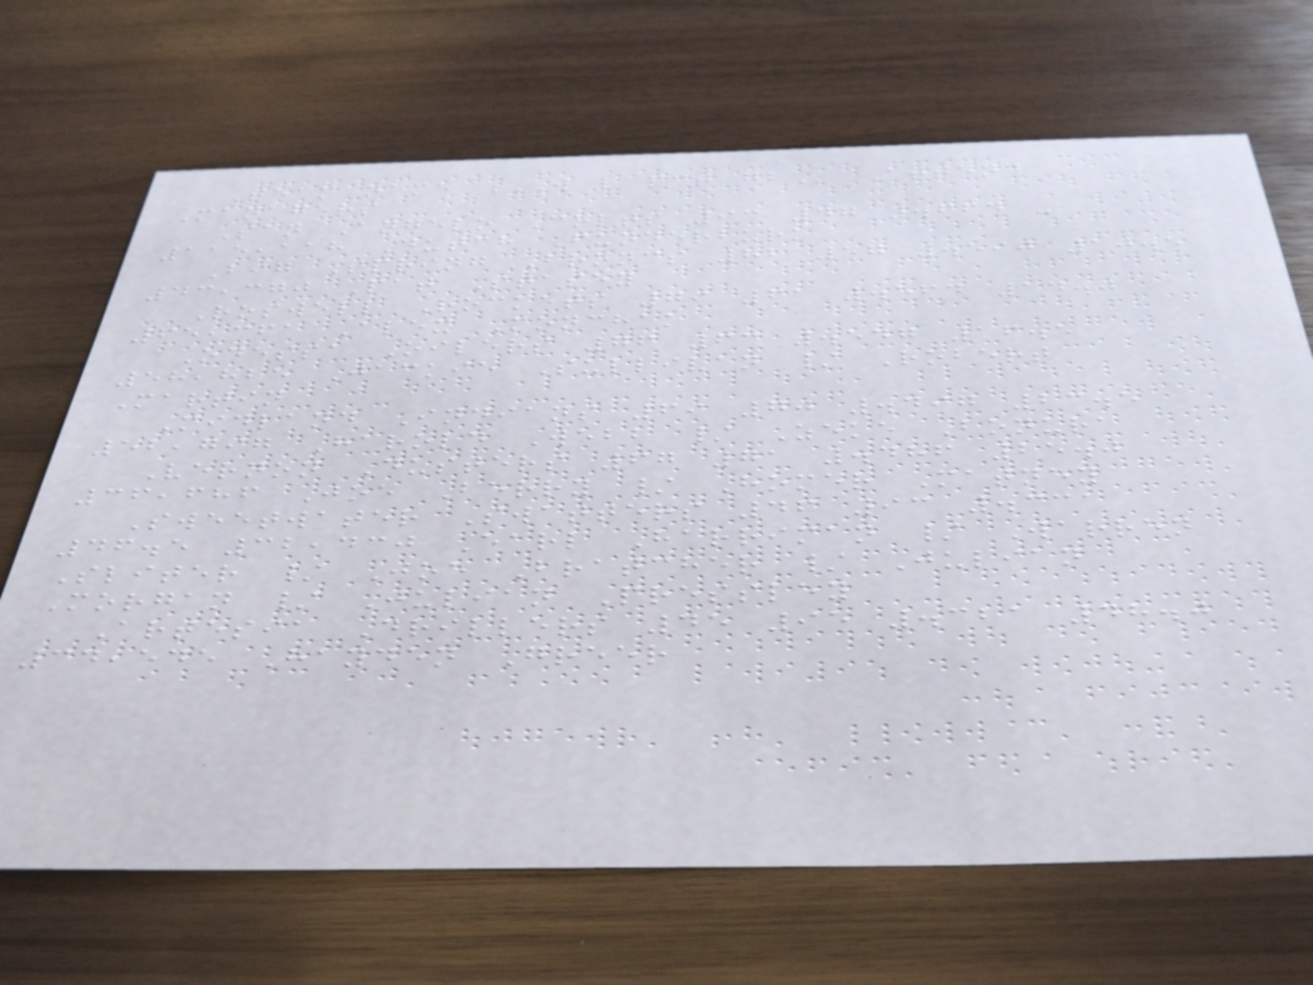Team name W L PCT GB Attend
Managers
San Angelo Colts 93 47 .664 -
115,118 Dutch Funderburk
Big Spring Broncs 82 57 .590 10.5
43,370 Pat Stasey
Roswell Rockets 79 61 .564 14.0
65,361 Alex Monchak
Odessa Oilers 76 63 .547 16.5
58,825 Jackie Sullivan / Robert
Martin
Midland Indians 69 70 .497 23.5
52,797 Harold Webb / Zeke Bonura
Vernon Dusters 67 71 .486 25.0
36,686 Joe Berry / Homer Matney
Sweetwater Swatters 46 93 .331
46.5 32,430 Earl Harriman / Warren
Sliter / Joe Bratcher / Julian
Morgan / Julian Pressley
Artesia Drillers 45 95 .321 48.0
34,545 Hayden Greer
